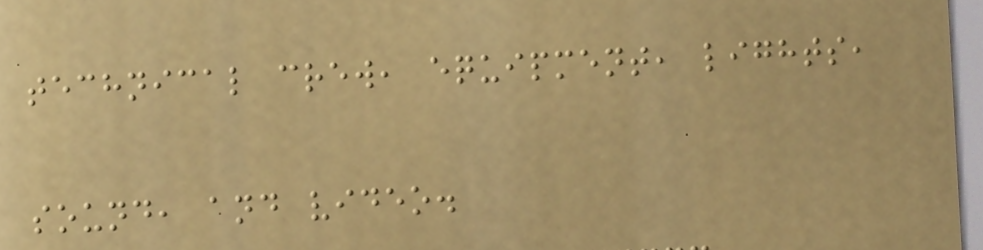technical crew, equipment, lights,
sound, and video.
